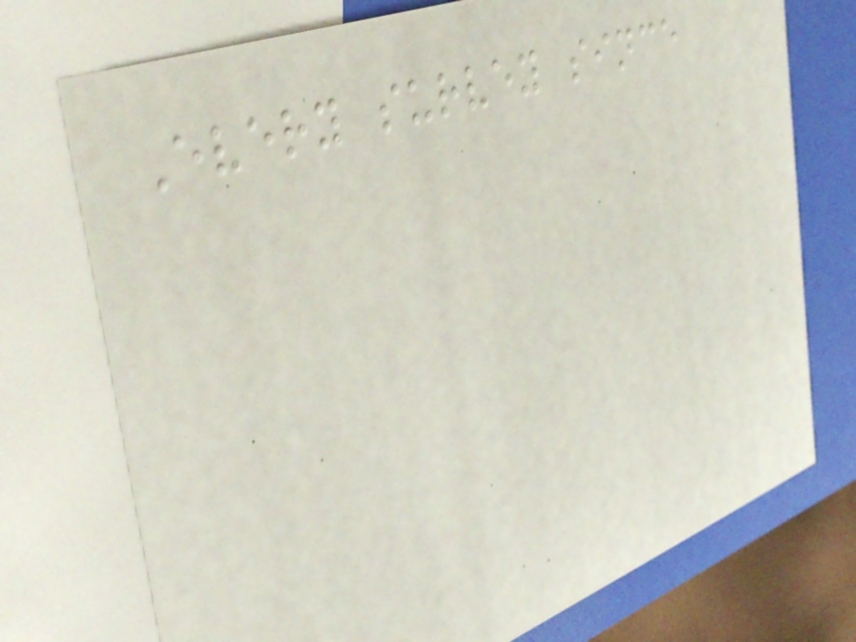Every survey since
